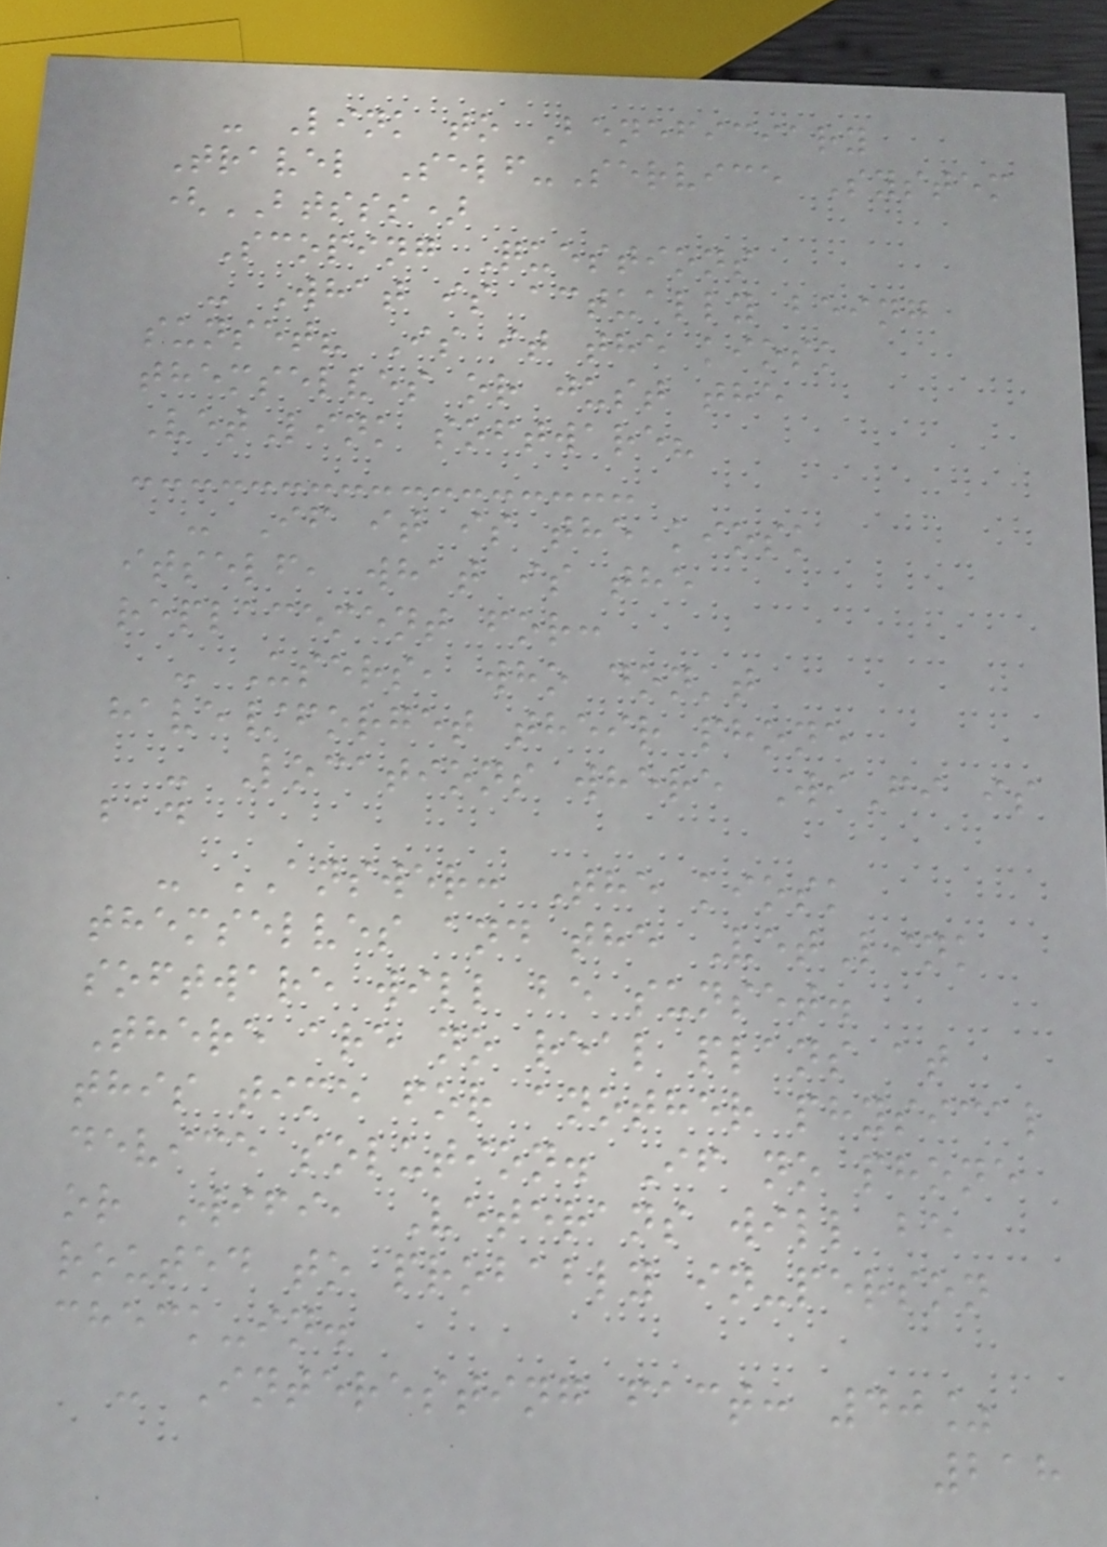- Link to Beneficiary
Travel Self-Service System
(BTSSS)
Scoping Questions
- What is actually being
sunset? Is it the kiosk
themselves or just the
VetLink software?
- If it is the kiosk
itself, what is the
replacement for:
- Users, who don't
have/forget their phone
- Locations where WiFi is
bad
- ANSWER: The kiosk
themselves and the VetLink
software will be sunset.
There are no real plans at
this time for another physical
device solution. If no phone
or Wifi, Veterans will be
routed to probably in-person
check-in.
- Interesting fact: 40%
218
